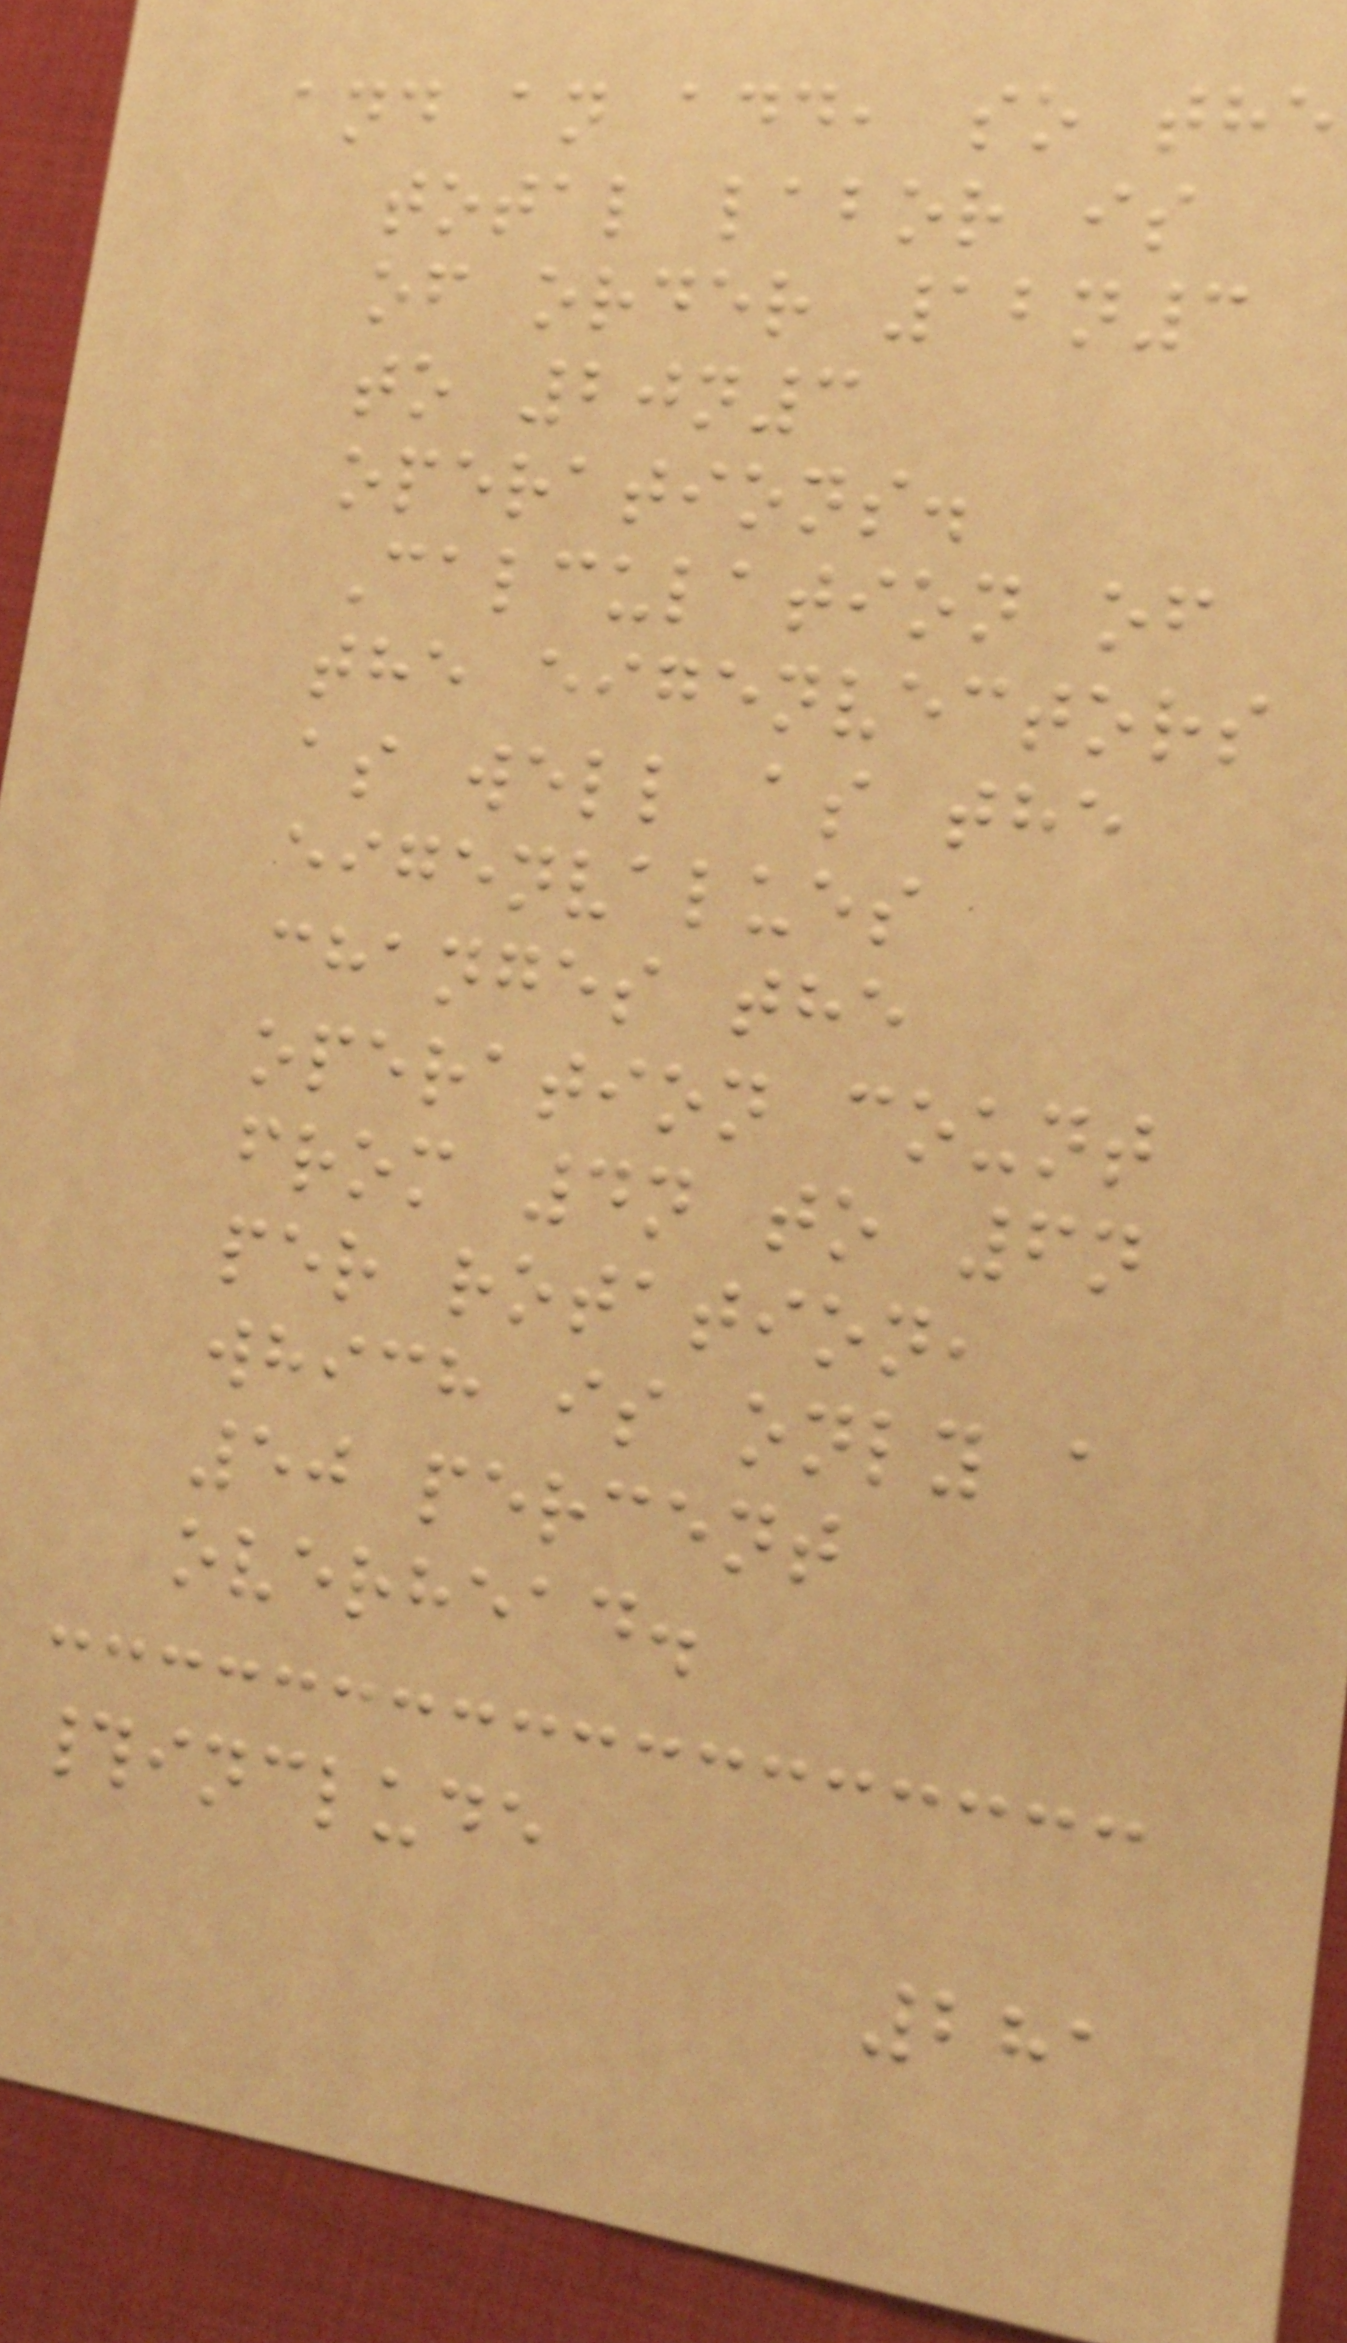and an add, so the
total labor is
of order 12n3
to 20n3
operations.
Calculation of
the eigenvectors
as well as the
eigenvalues
changes the
operation count
from 4n to 6n
per rotation,
which is only a
50 percent
overhead.
#include
281
